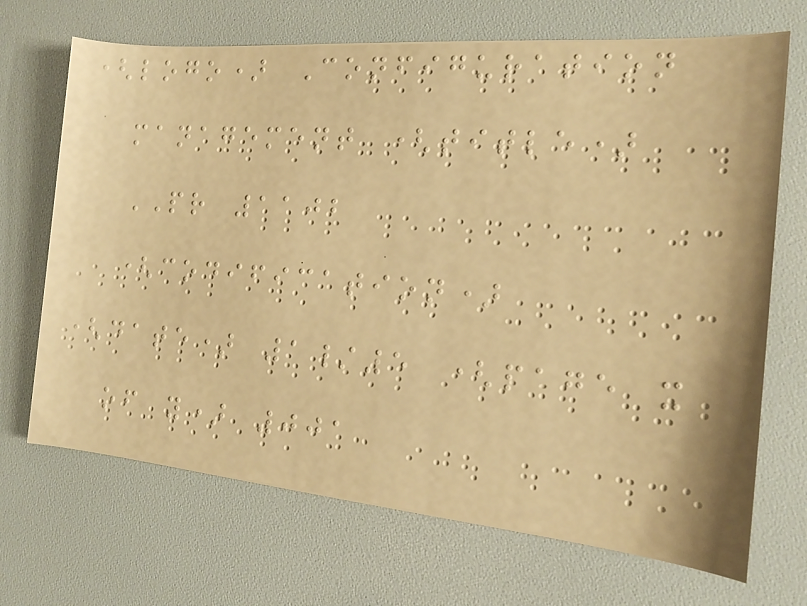(logo) Configuration
management (title)
PR 1102
(codification)
(date) 1/5 (page x
of y) 001
